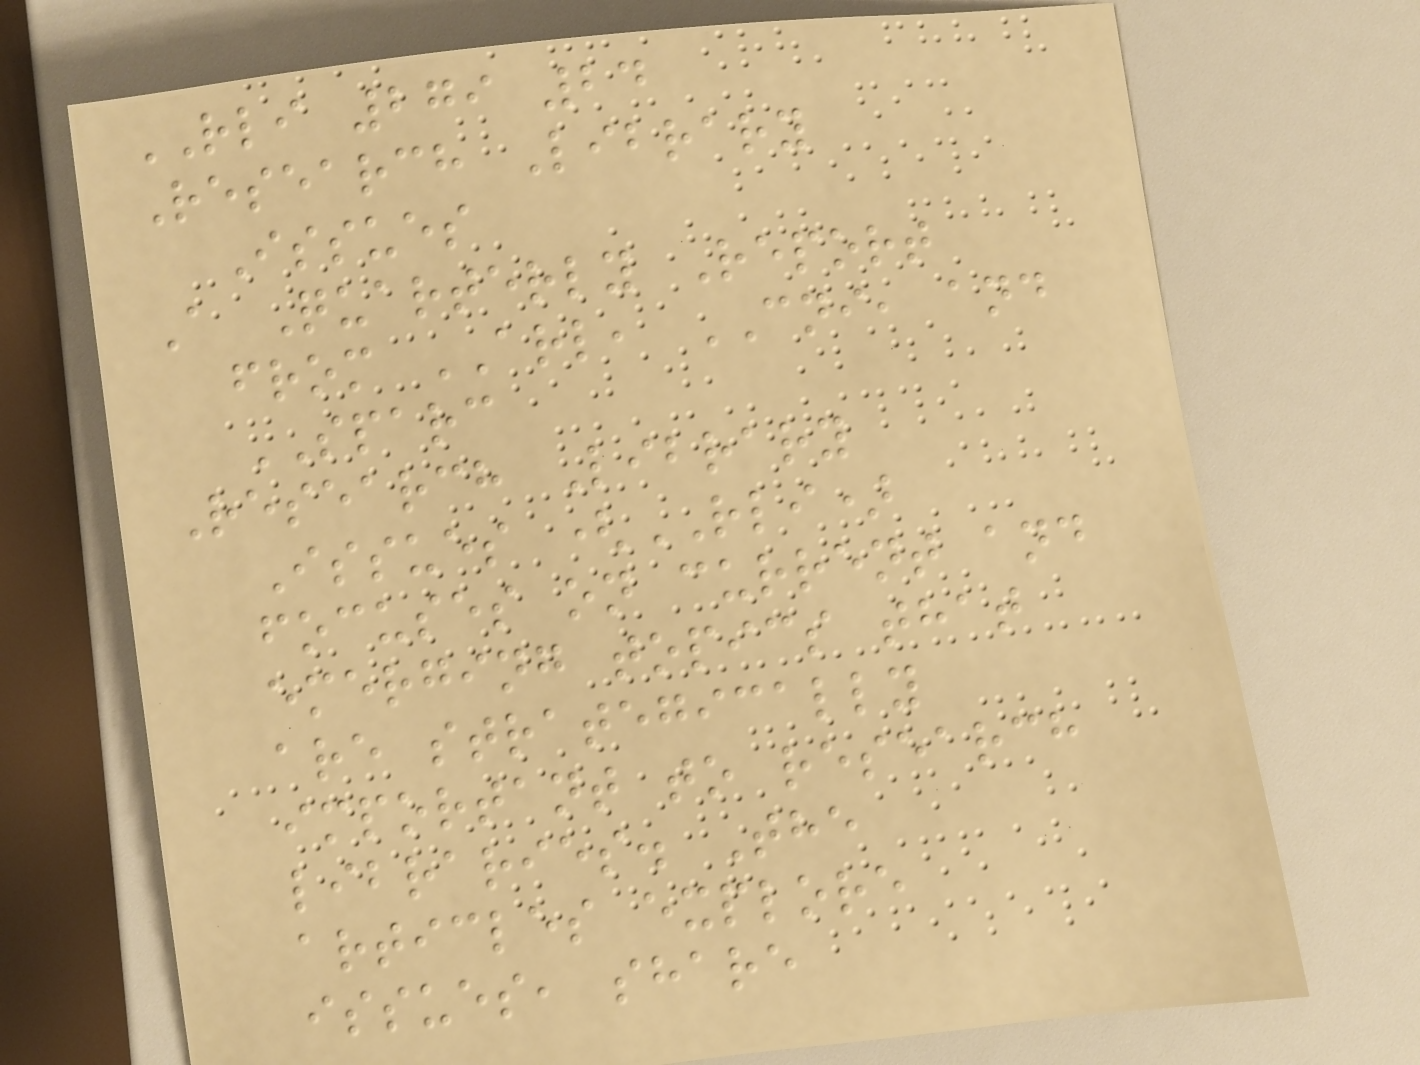RLI 279 24
Research Library
Issues
A Quarterly Report
from ARL, CNI, and
SPARC
Research Library
Issues (RLI)
focuses on current and
emerging topics that
are strategically
important to research
libraries. The
articles explore
issues, share
